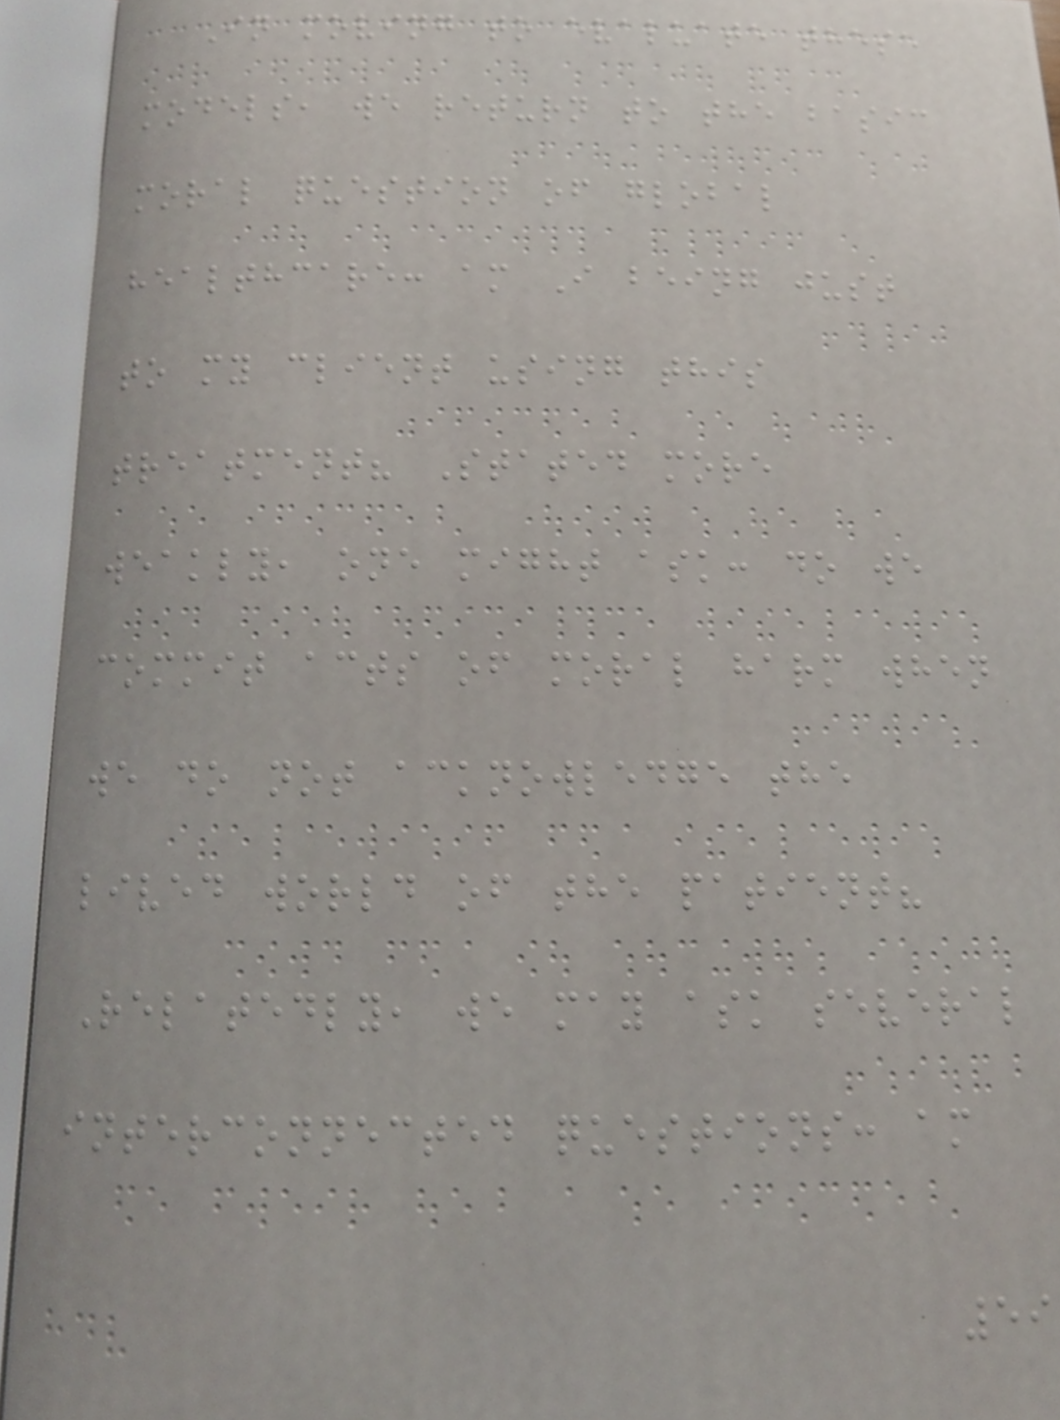In moving to evaluate these
models, we return to the basic
moral question of global
healthcare: am I being just
to my client using this
treatment? Stated more
weakly, one might ask: do we
commit acts of moral harm when
we do not acknowledge the
lived world of the patient?
Relatedly, we may ask several
interconnected questions: am
59
